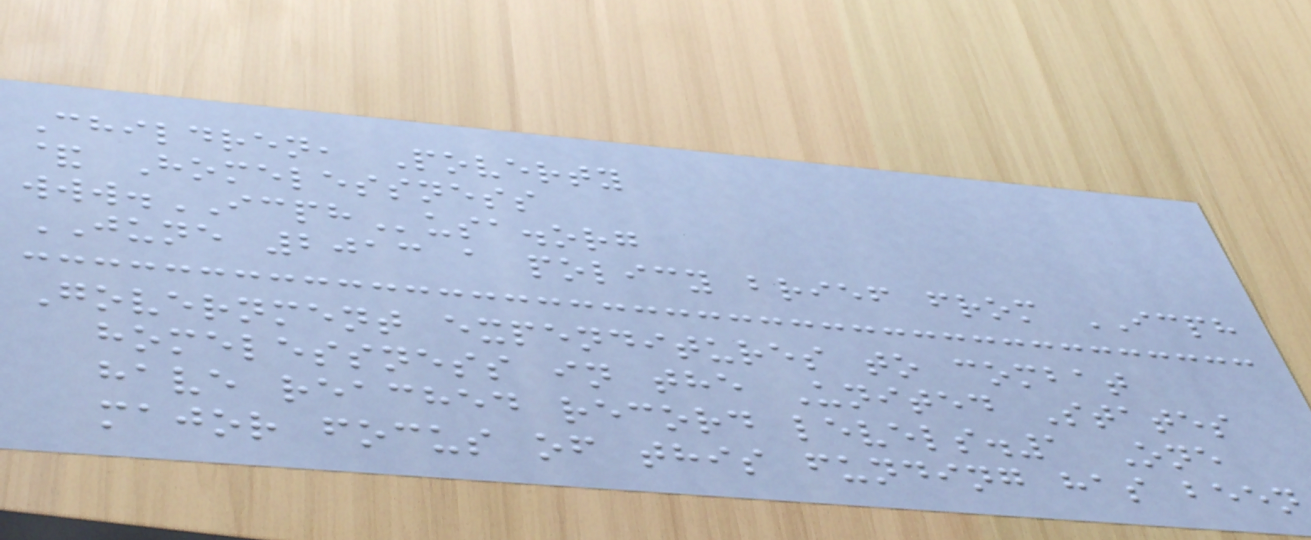Children, Poverty
& Homelessness
www.ICPHusa.org
JUNE 2013 a policy brief from ICPH
Government expenditures to combat
homelessness in the United States
have reached record levels.1 One
major focus of this funding has been
